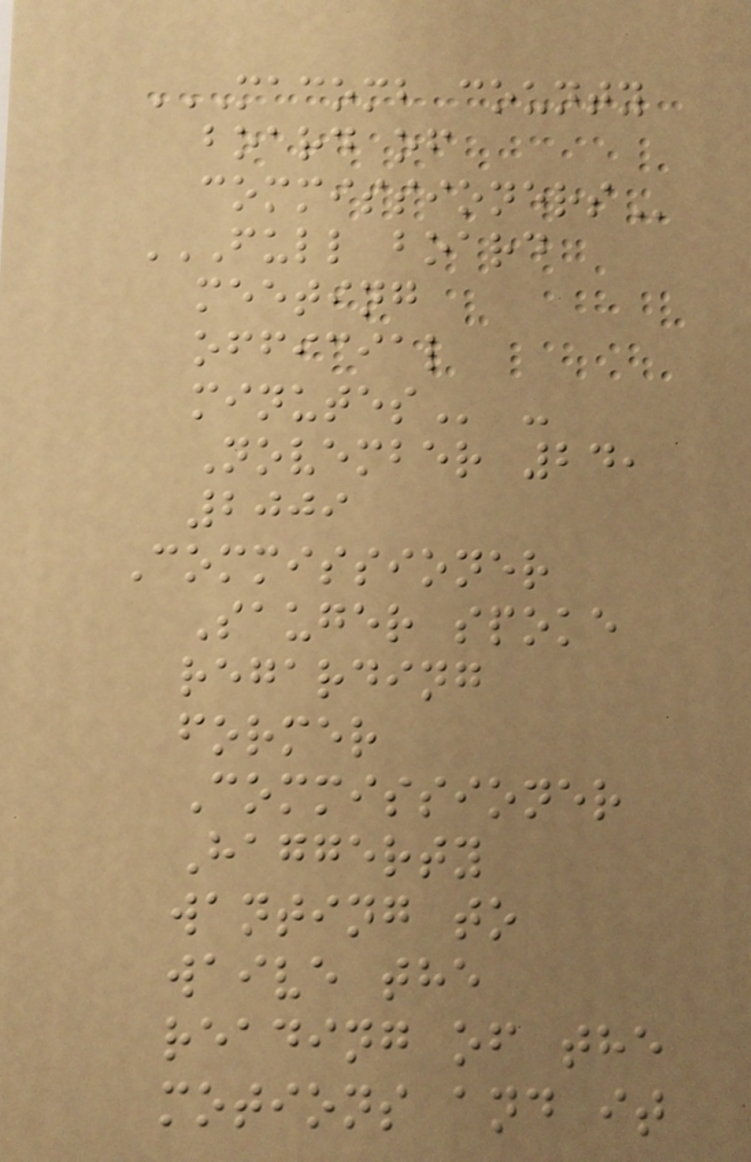MACOMB COUNTY
BOARD OF
COMMISSIONERS
FULL BOARD
MEETING
OFFICIAL
MINUTES -
November 24,
2009
Commissioner
Sauger spoke
regarding
former
Commissioner
Haggerty
wanting to
waive the
reading of the
motions and it
